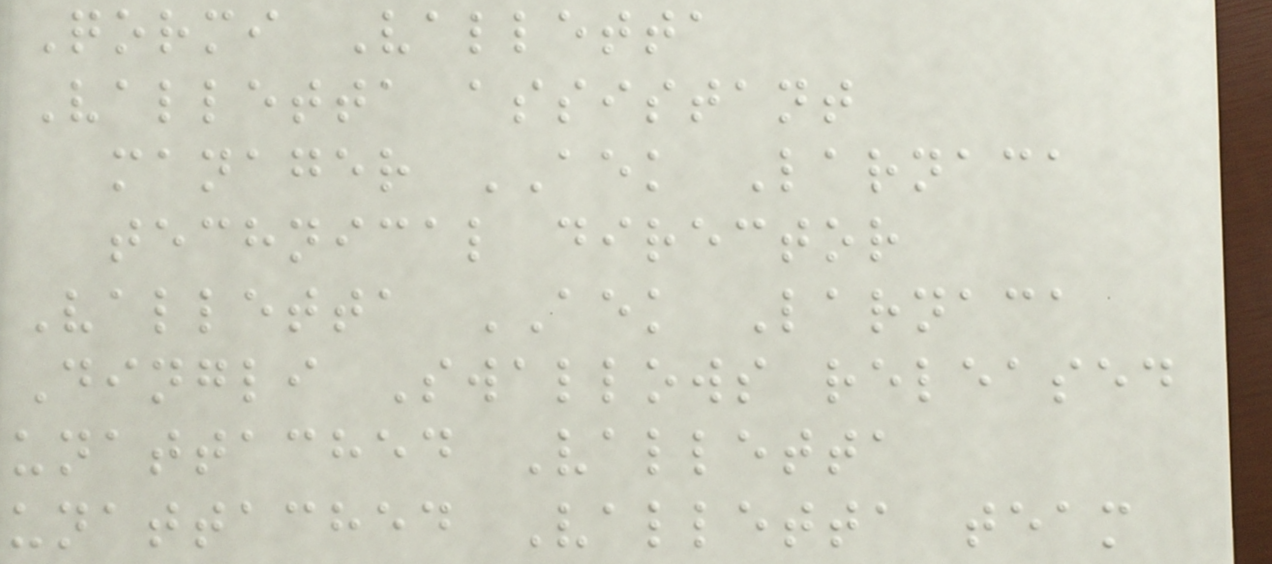Qormi Valletta
Valletta assistant
manager AEK Larnaca
technical director
Valletta AEK Larnaca
Dingli Swallows released
unattached Valletta
unattached Valletta team
